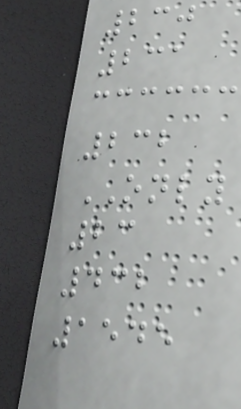230
231
232
ONLY
23
432
1545
